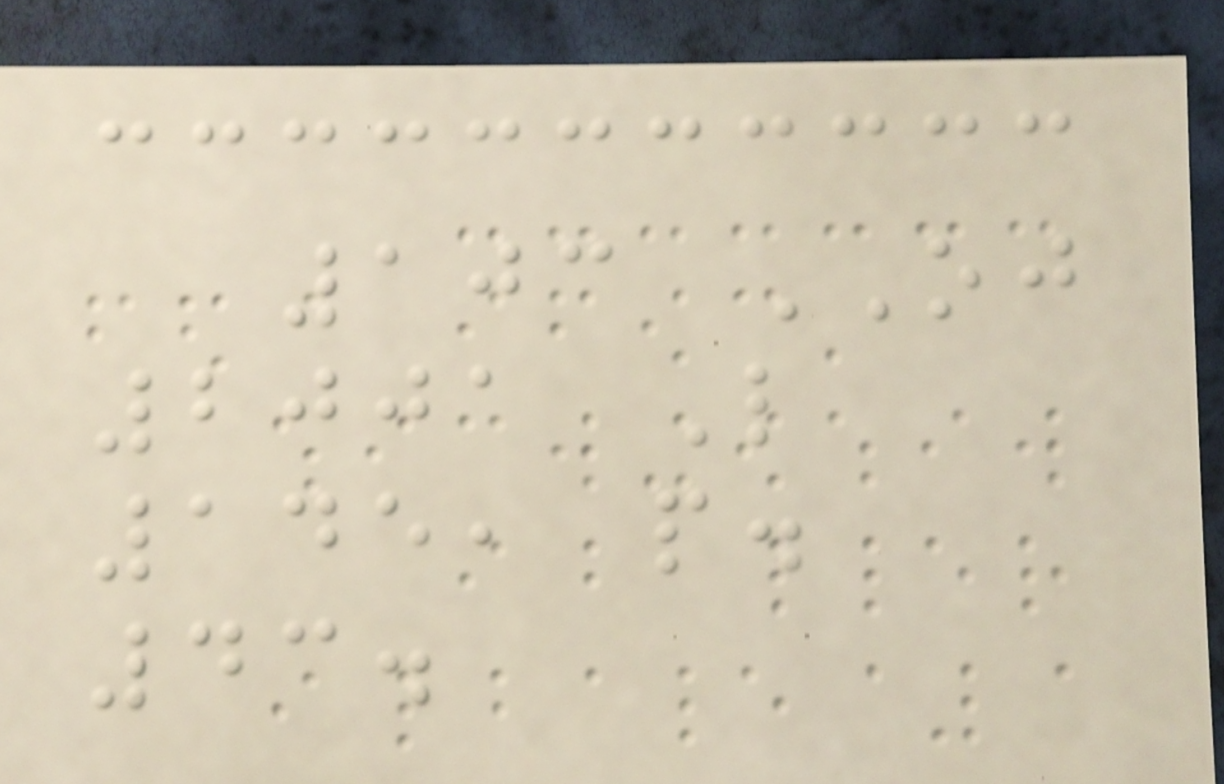103 OJ
2001 L
145, p.
43.
